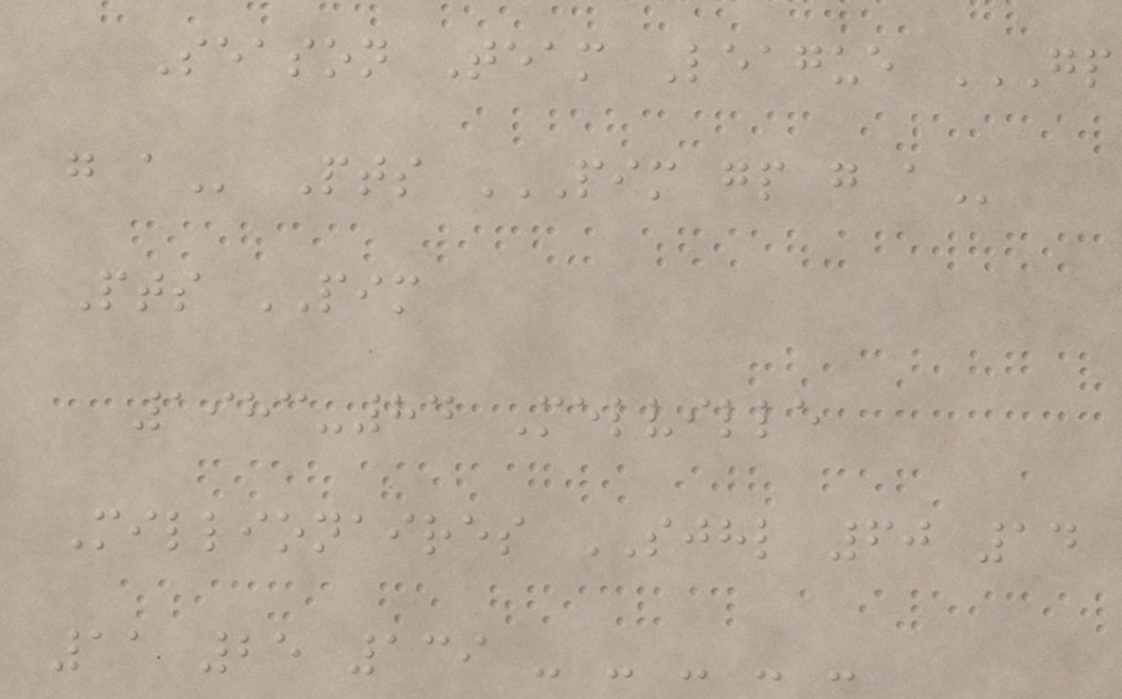Season Team League GP
G A Pts PIM GP G A
Pts PIM
1983-84 Melville
Millionaires SJHL 60 14
11 25 139 - - - - -
